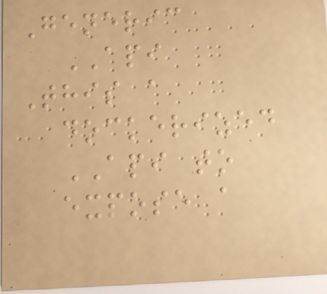Generic
API
This a
dockerized
API to
expose a
